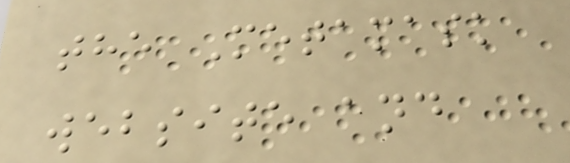the Metamask
website and
